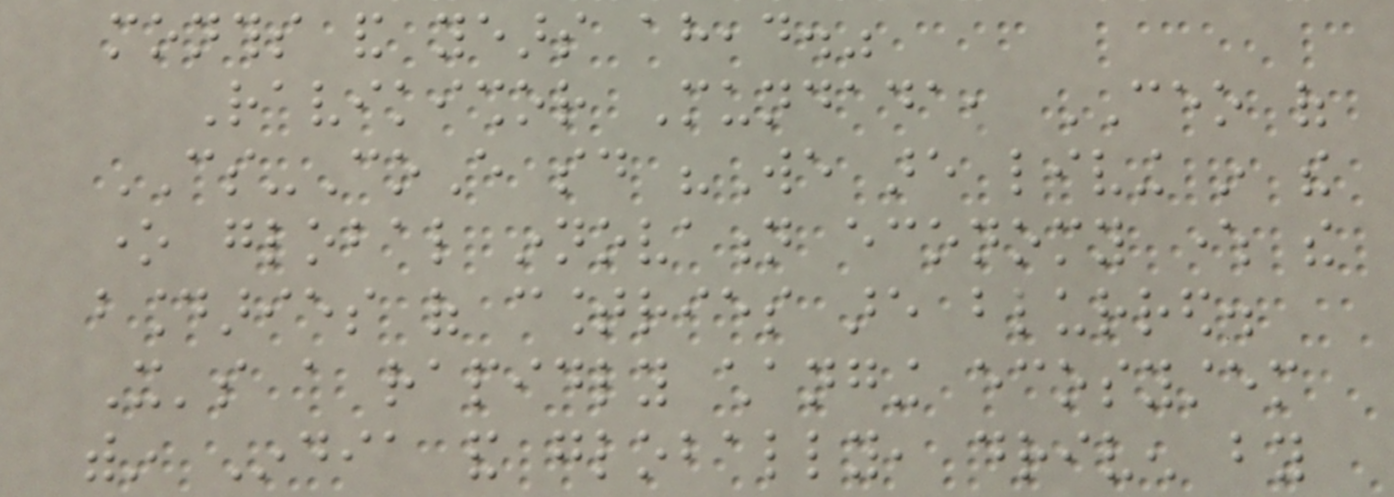months and years ahead."
Ravikishor Mundada, CEO of
CS-CoE said "We are living in the
one global innovation economy where the
boundaries of countries are blurred.
It's a rapidly changing ecosystem
within India and globally, driven by
